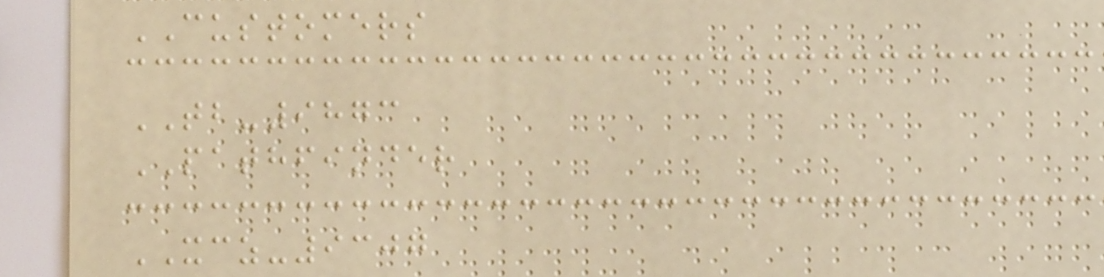CUSTOMERS
TB-9873
PATHFINDER
XCZ-9307
